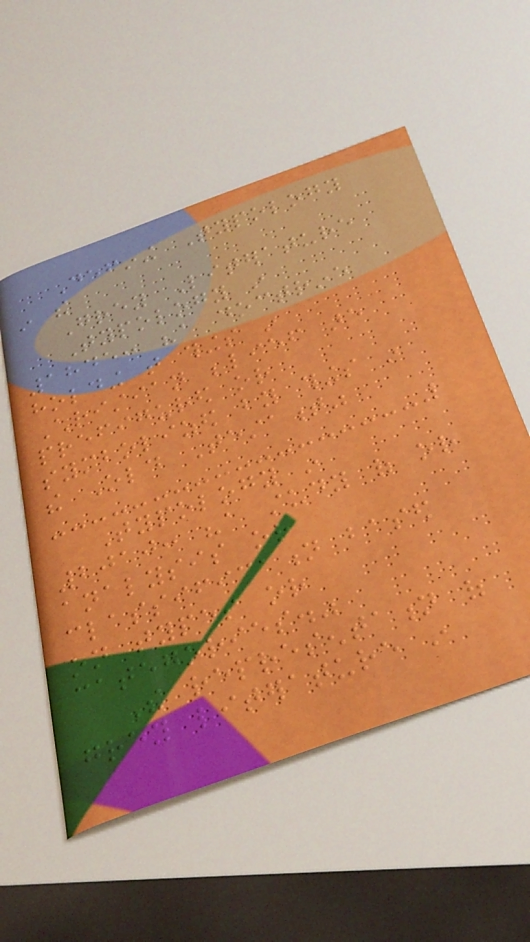Defining Typology
in the
Grey Literature
Typology in
1845: "a doctrine
holding that things in
Christian belief are
prefigured or
symbolized by things in
the Old Testament"
Typology in
2010: "a study of or
analysis or
classification based
on types or
categories."
The representation of
grey literature in
